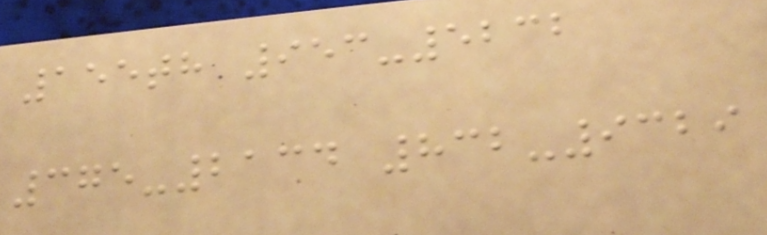155th 953-5232
375-2134 832-9329
